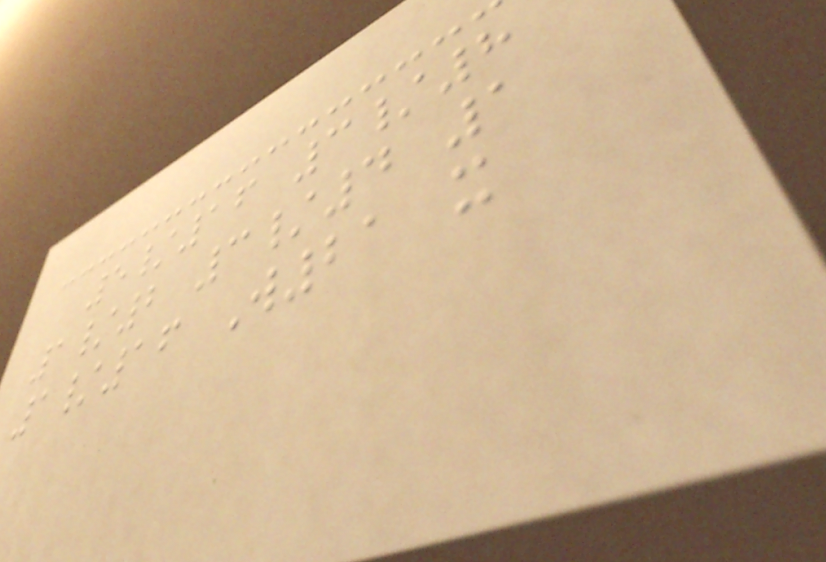5/16 3/8
1/2 3/4 1
1/16 W21 x
